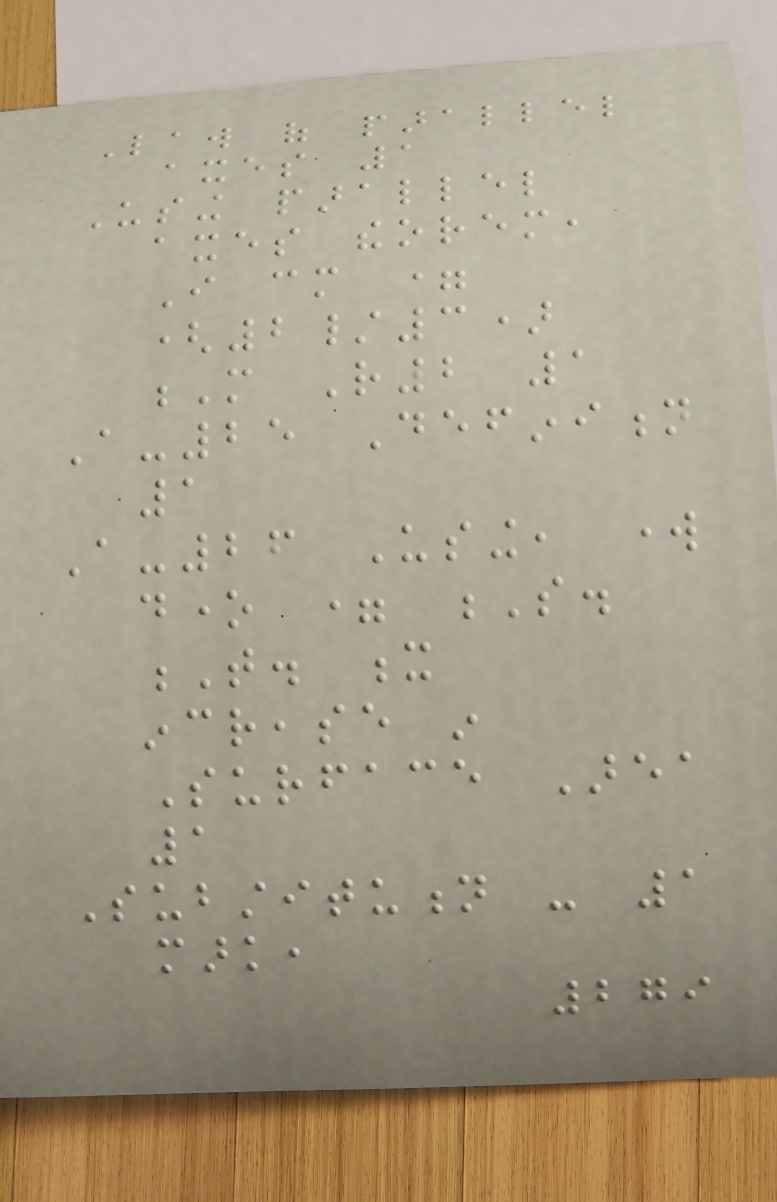Law of parallel
axes 1
Using parallel
axes theorem,
I cm =
(2/3)
M R2 1
A-25 Definition
1
A-26 Using, work
done = S.
T. x
increase in
Surface Area
1
Substitution - 1
mark,
279
